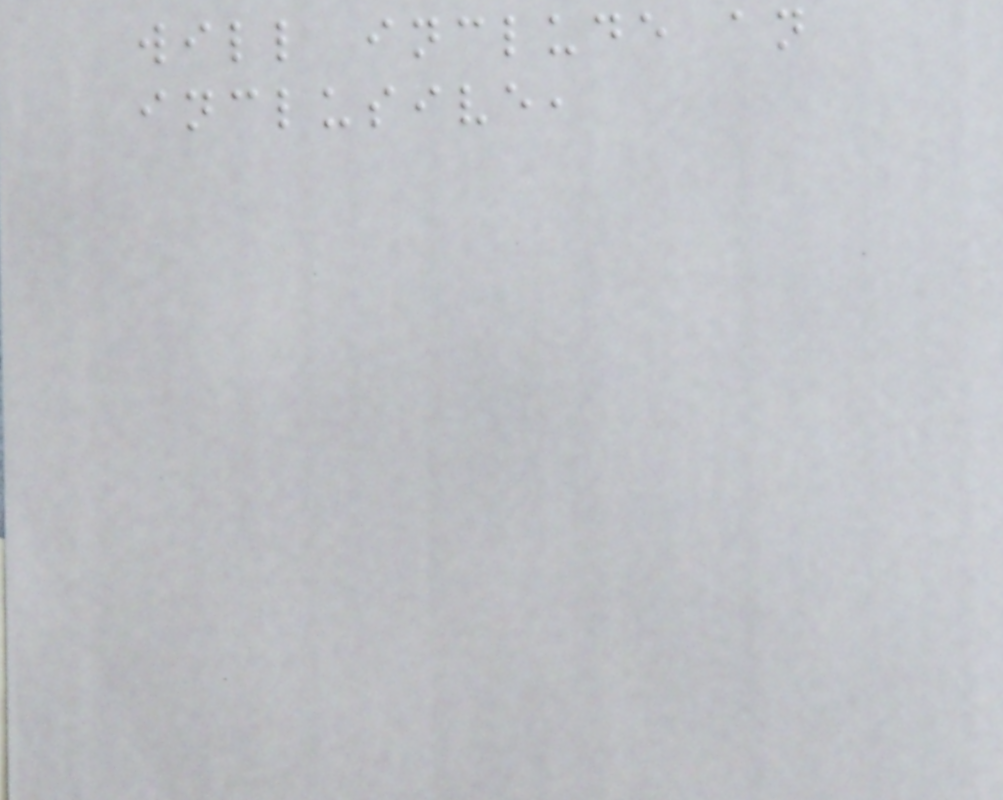will include an
inclusive,
